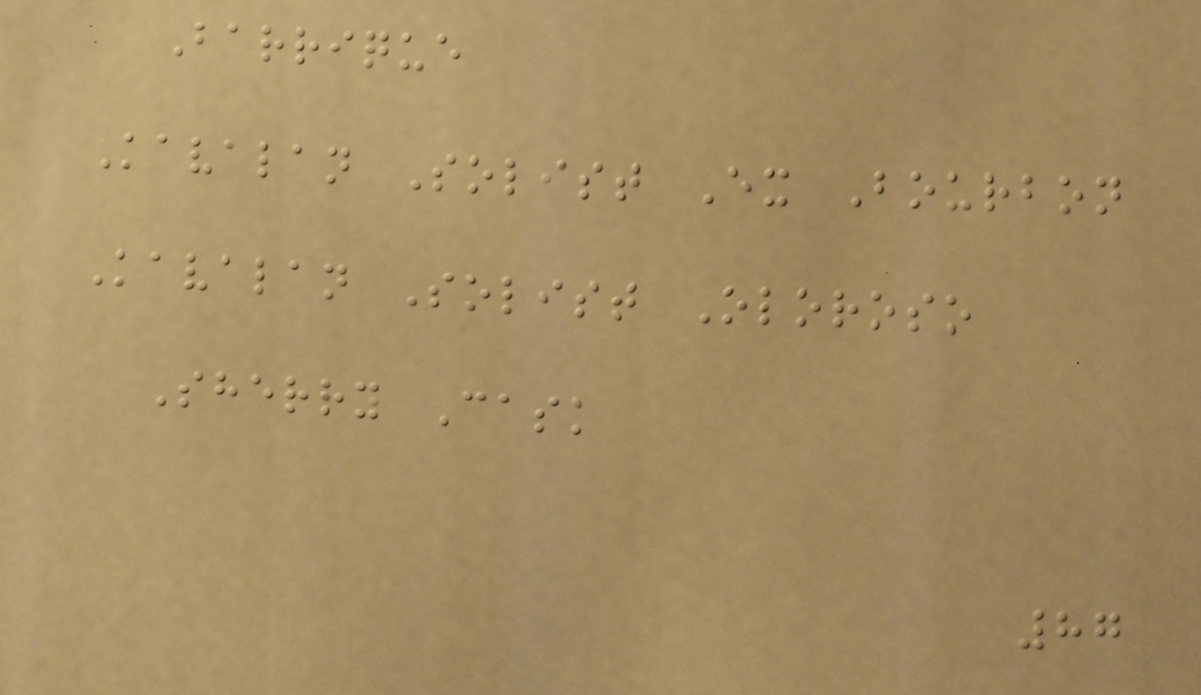Barrique
Kavalan Solist Ex Bourbon
Kavalan Solist Oloroso
Sherry Cask
87
